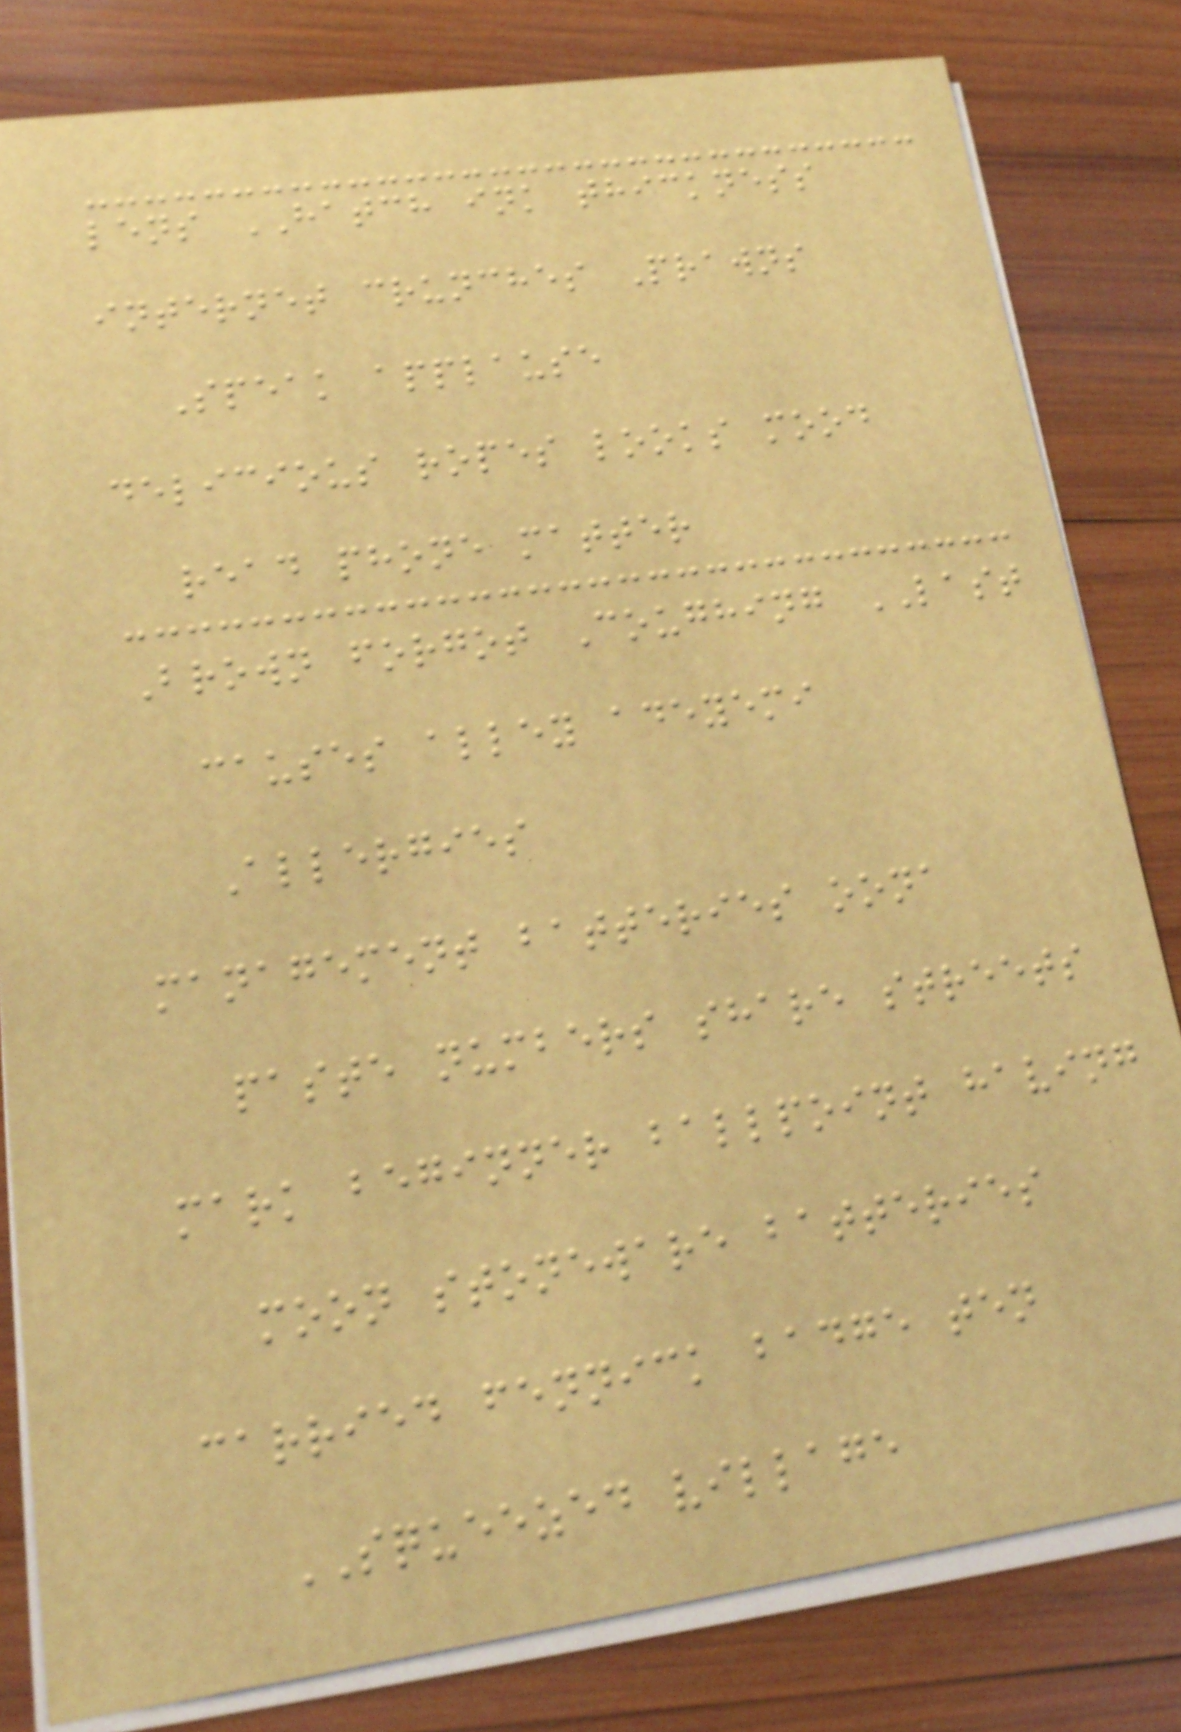lens HATCH ink thickness
internet crunches Prawns
Speak applause
delicious ropes looks mood
read phone matter
Brown forgot Coughing LAST
causes alley adeyemi
Allergies
management batteries oona
paste numbers share streets
mark beginner ballpoint having
moon stoneware batteries
carried fennick badge ten
SQUEEZED village
